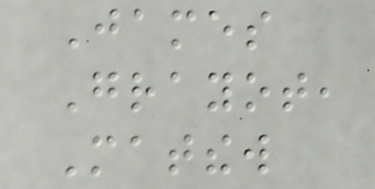James
Grayot,
Matthew
